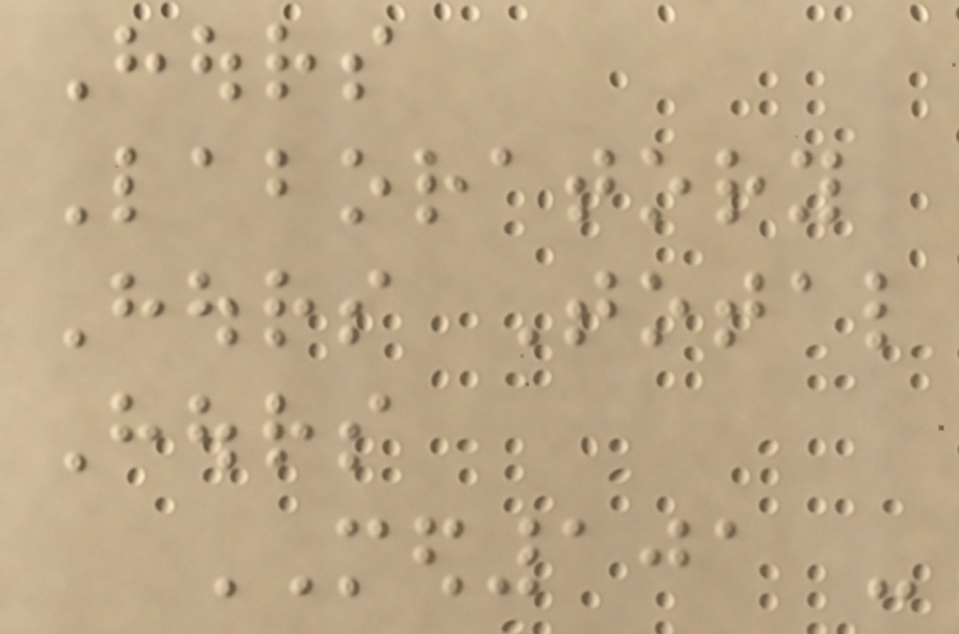Hours
Laboratory
Hours Total
Hours
MED101 -
